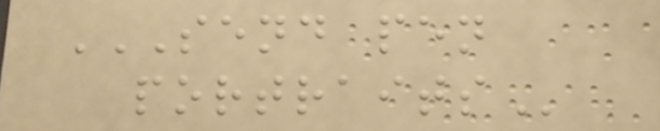SEND PEN
PORTRAITS
